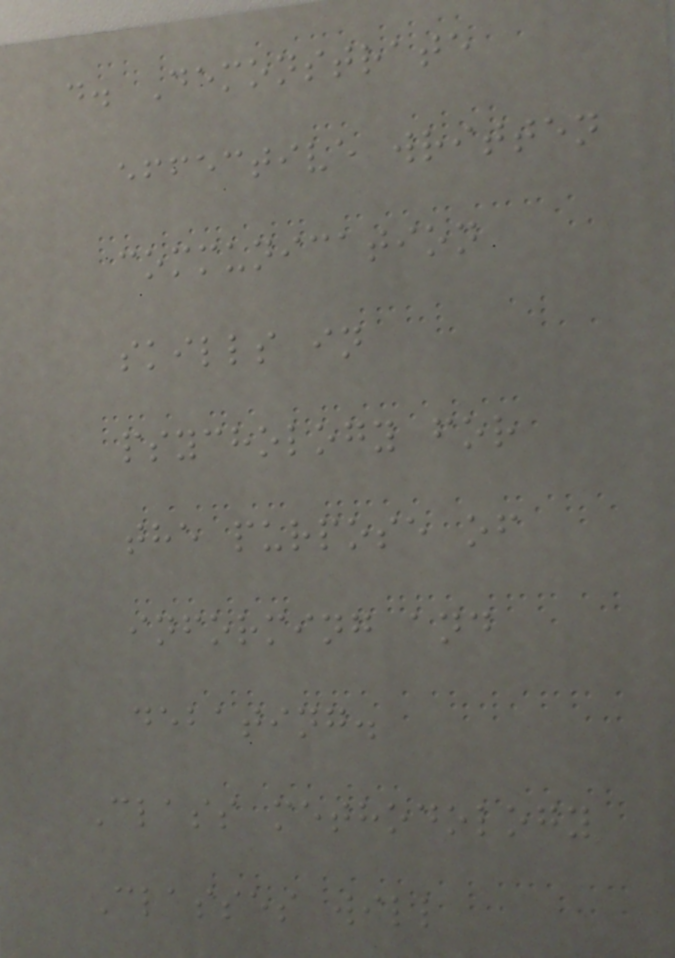d. Demonstrate
effective written
communication
skills in
psychology for
the purpose of
informing and
debating.
Class methodology
Classes will
